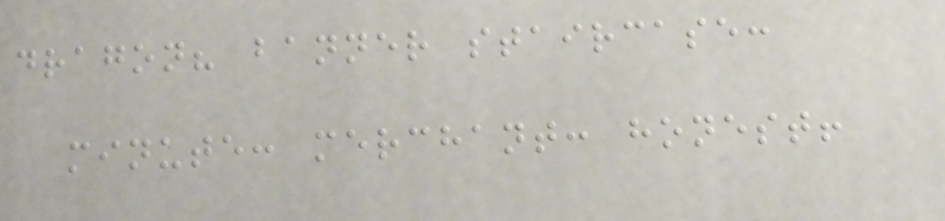dragon? banner staircase:
minute: merchant: honest!
